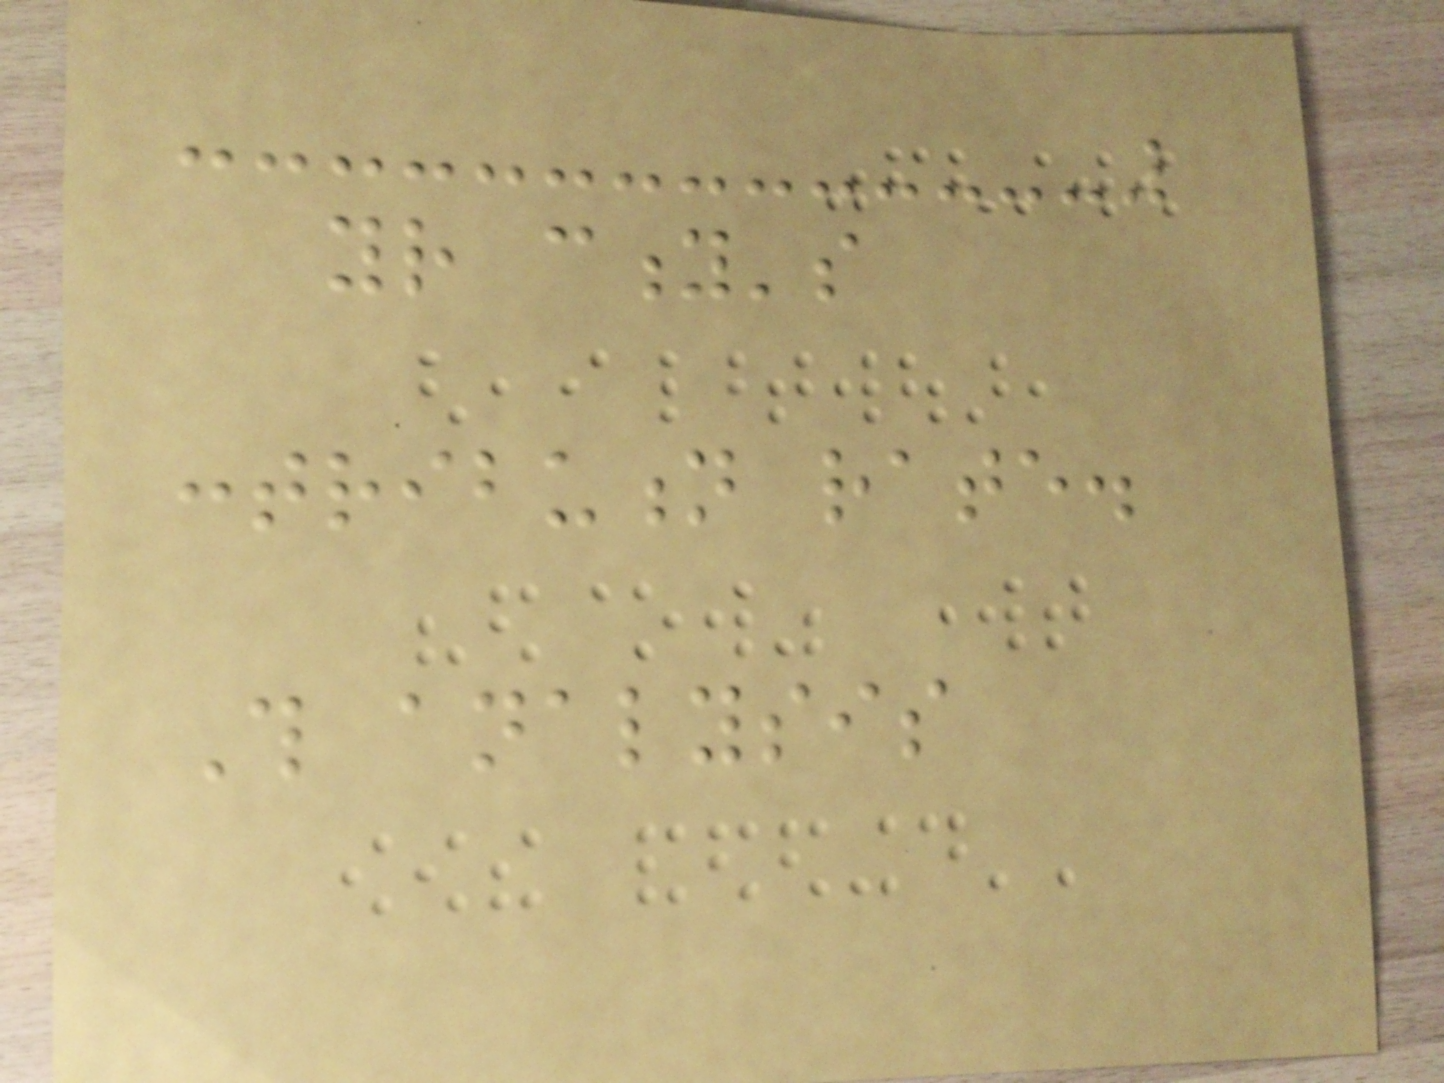your city's
contribution rate.
This analysis
